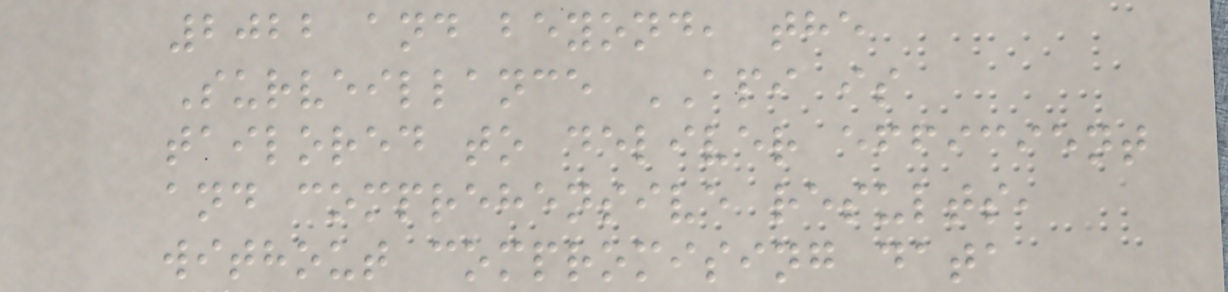2022 and beyond, the
Surveillance API is
tailored to deliver efficient
and comprehensive results,
without compromising data
